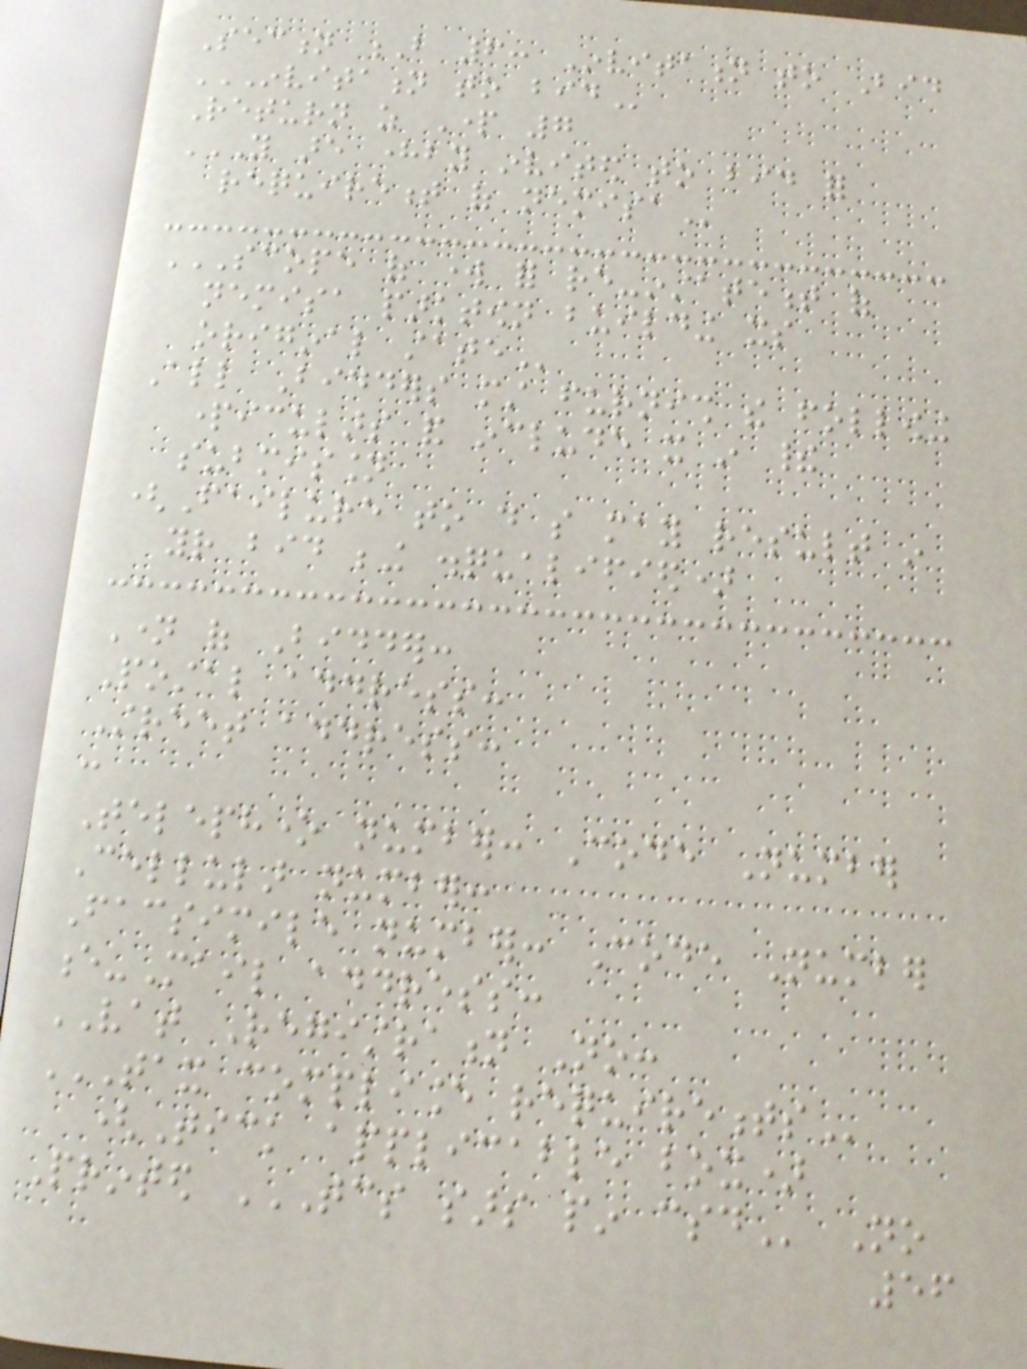Section B 6: Invitation to Bid
INVITATION TO BID
Return as Part 7
YOU ARE HEREBY INVITED TO BID FOR
REQUIREMENT OF NEMISA
SCOPE OF WORK FOR RE-INSTATEMENT OF
NEMISA PARKTOWN BUILDING ITS
ORIGINAL STATE
All Bidders must furnish the following
particulars and include it in their
submission
(Failure to do so may result in
your bid being disqualified)
Name of Bidder:
Postal address:
Street address:
:
Telephone number: Code Number
Cellular number:
Facsimile number: Code Number
e-Mail address:
VAT Registration No:
TAX COMPLIANCE REQUIREMENTS
(Tick applicable box)
Printed TCS SARS PIN CSD No
56
